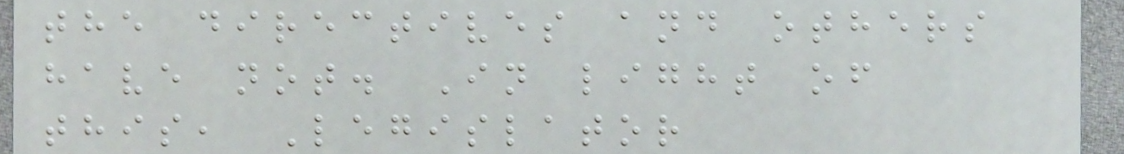the directives and others
have not. In light of
this, Legislator
